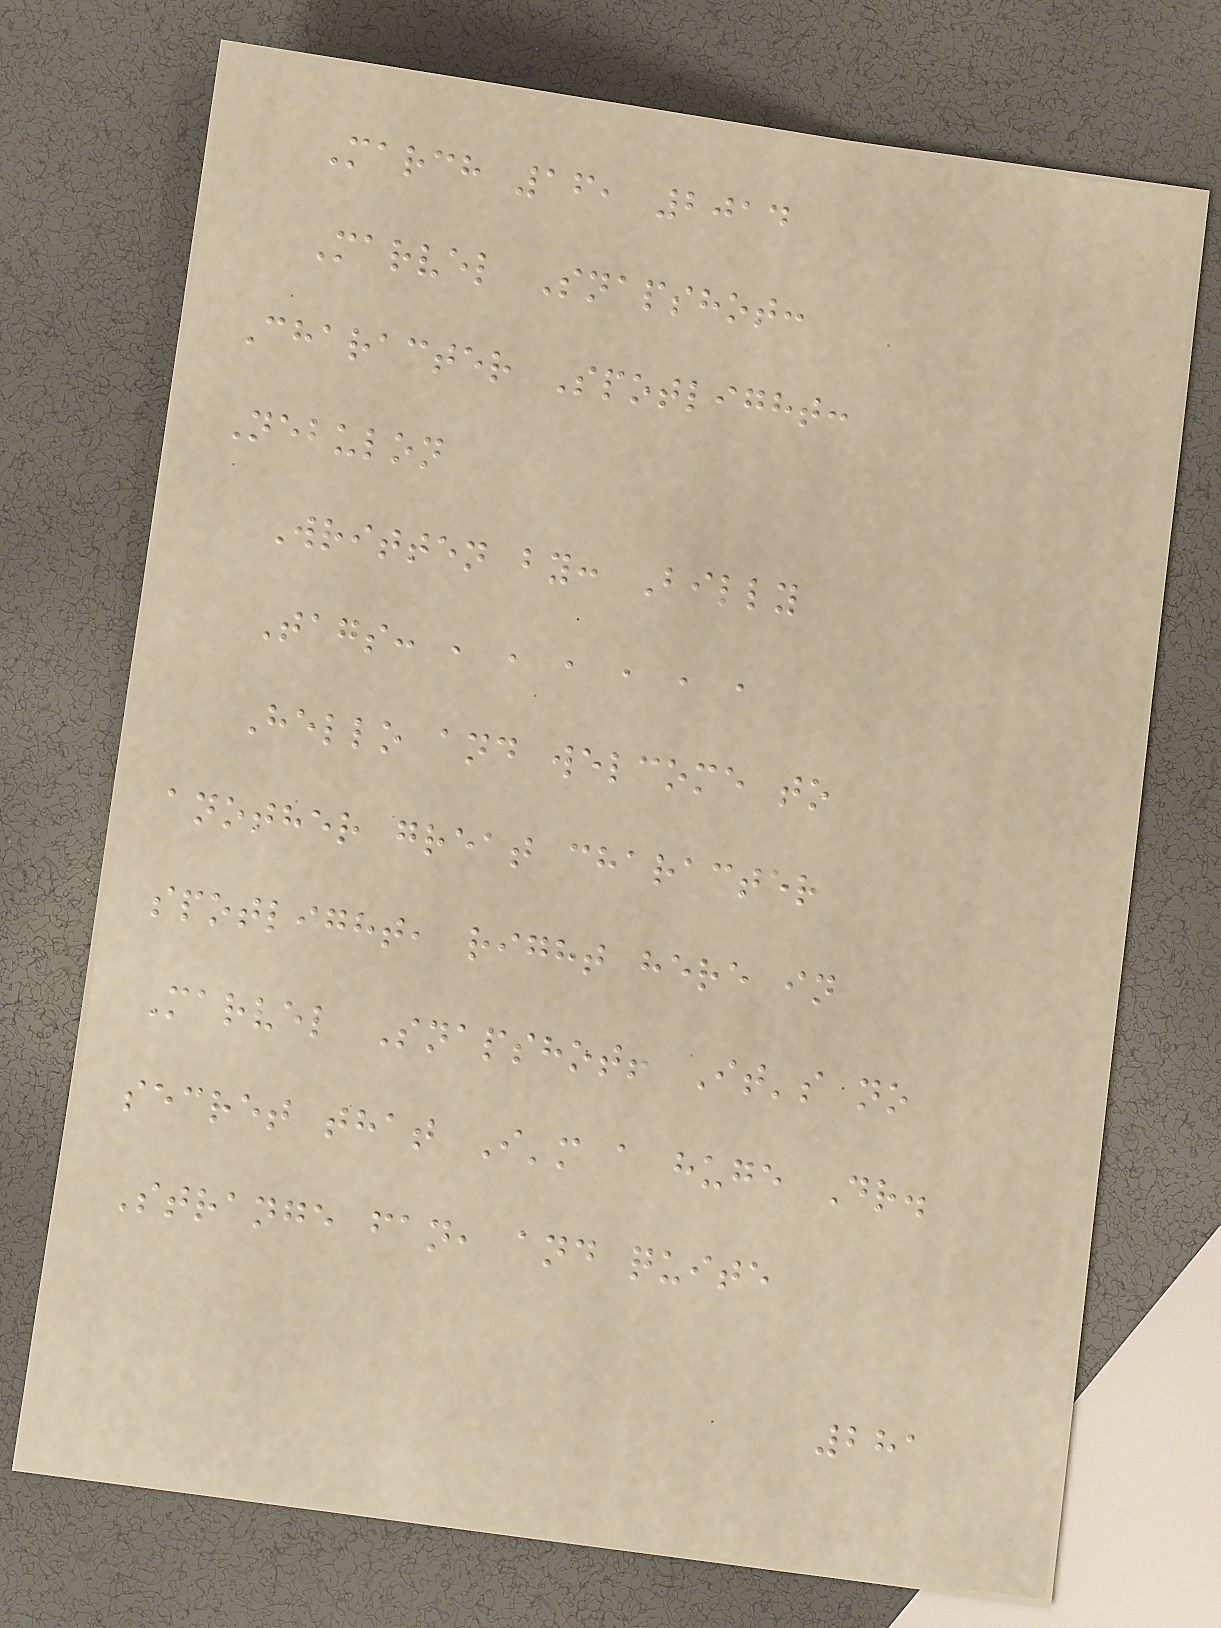March 16, 2014
Marvel Snapshot:
Character Spotlight:
Nebulon
Written by: Billy
Tags: , , , , , ,
Hello and welcome to
another great character
spotlight, right here in
Marvel Snapshot! It's no
secret that I'm a huge Dr.
Strange fan, and quite
281
